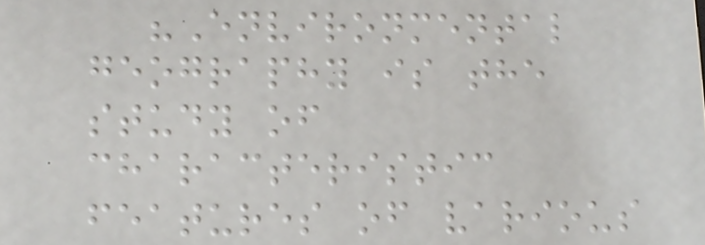"Environmental
geography is the
study of
characteristic
features of various
